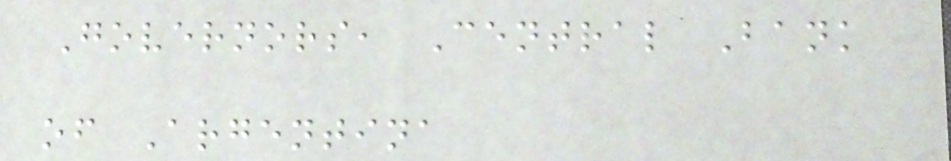Governors, Central Bank
of Argentina
